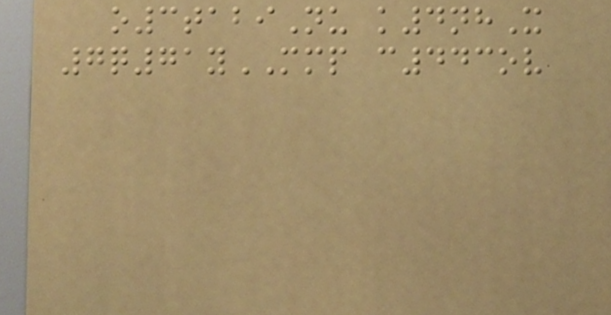o3tabiNu k4nhX
7q71yMMP c443ov
